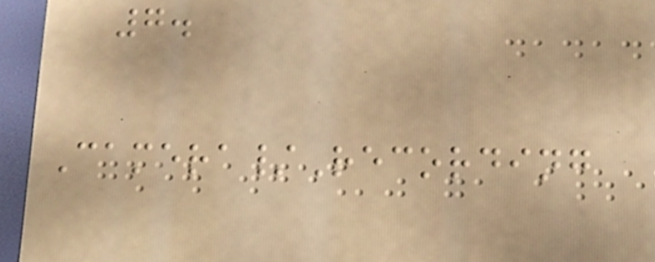7.
Camera/Recording
